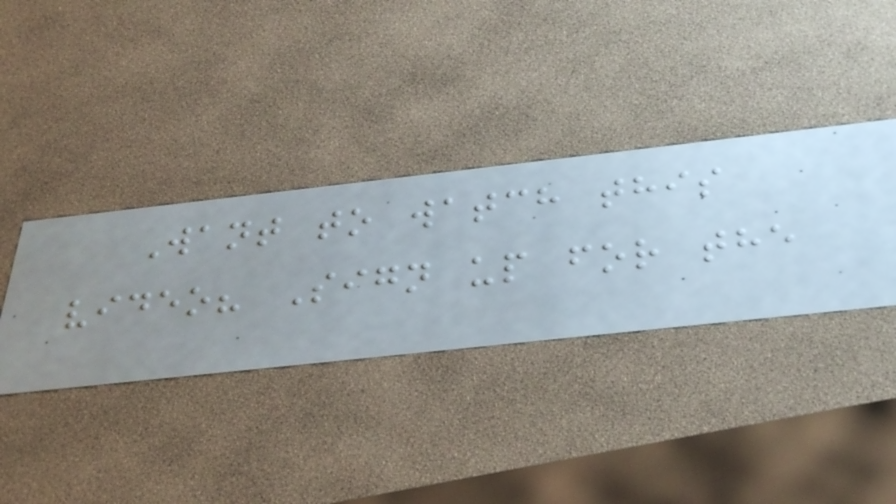Want to watch this
video? Sign up for the
